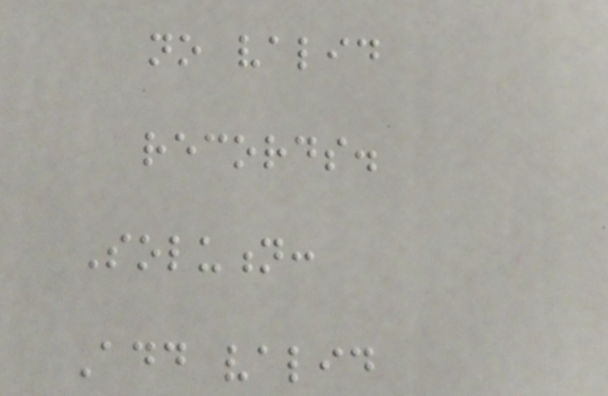no valid
records.
Solution:
Add valid
